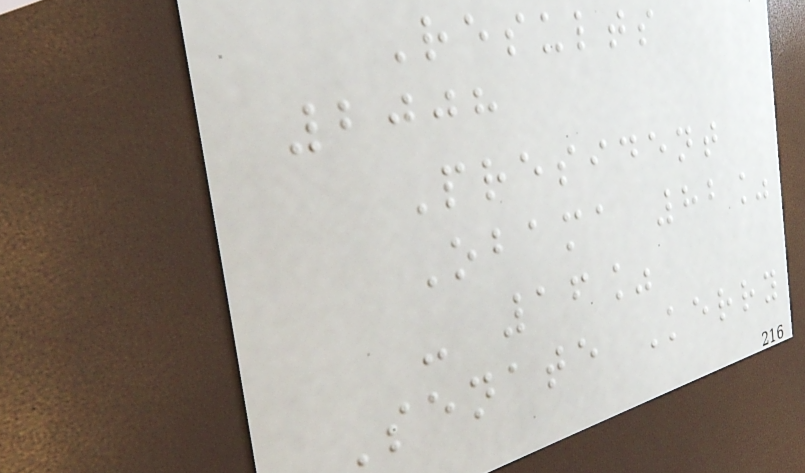Results
2008
President
Obama 82%
- 16%
Senate Kerry
